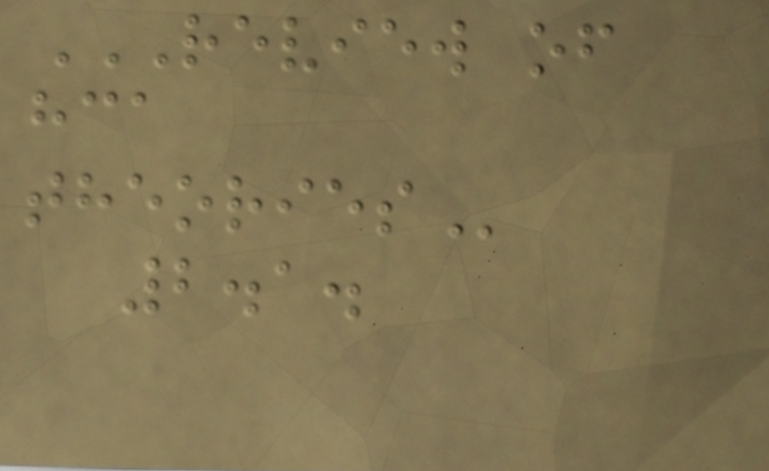REVIEW OF
HCA
THEORIES
2.1.
